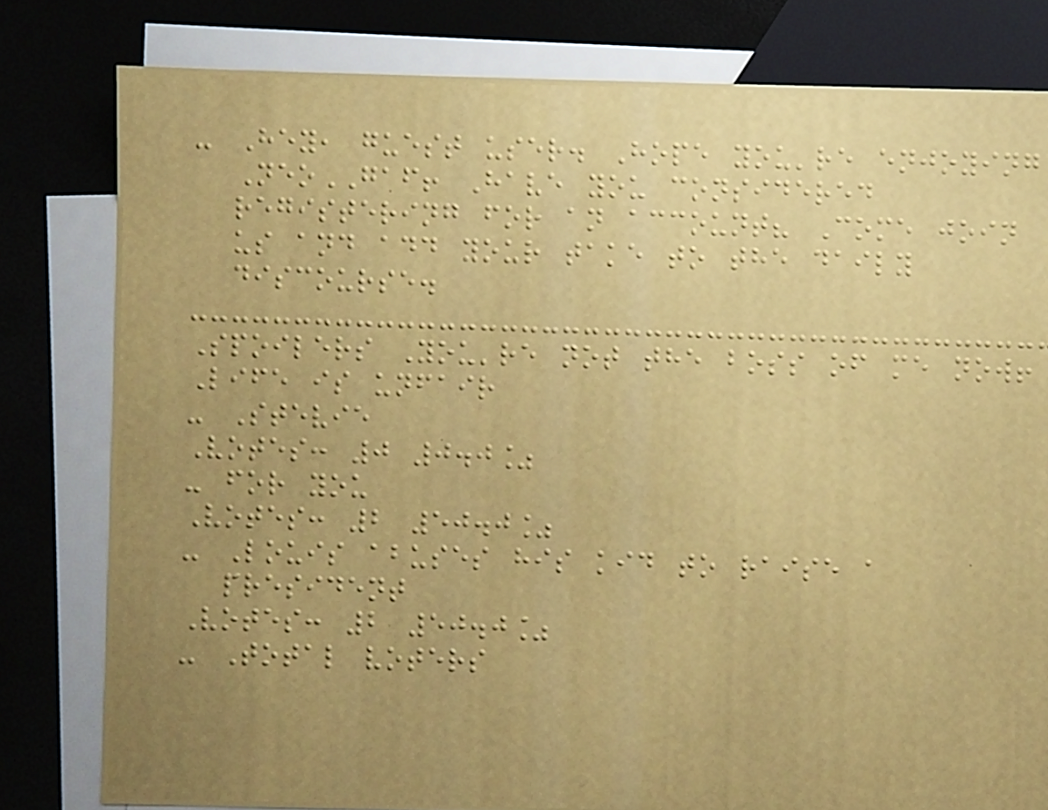- Hey, guest user. Hope you're enjoying
NeoGAF! Have you considered
registering for an account? Come join
us and add your take to the daily
discourse.
Spoilers You're not the boss of me now!
Life is unfair
- Stevie
Votes: 0 0.0%
- for you
Votes: 2 50.0%
- Louis abuses his kid to raise a
president
Votes: 2 50.0%
- Total voters
